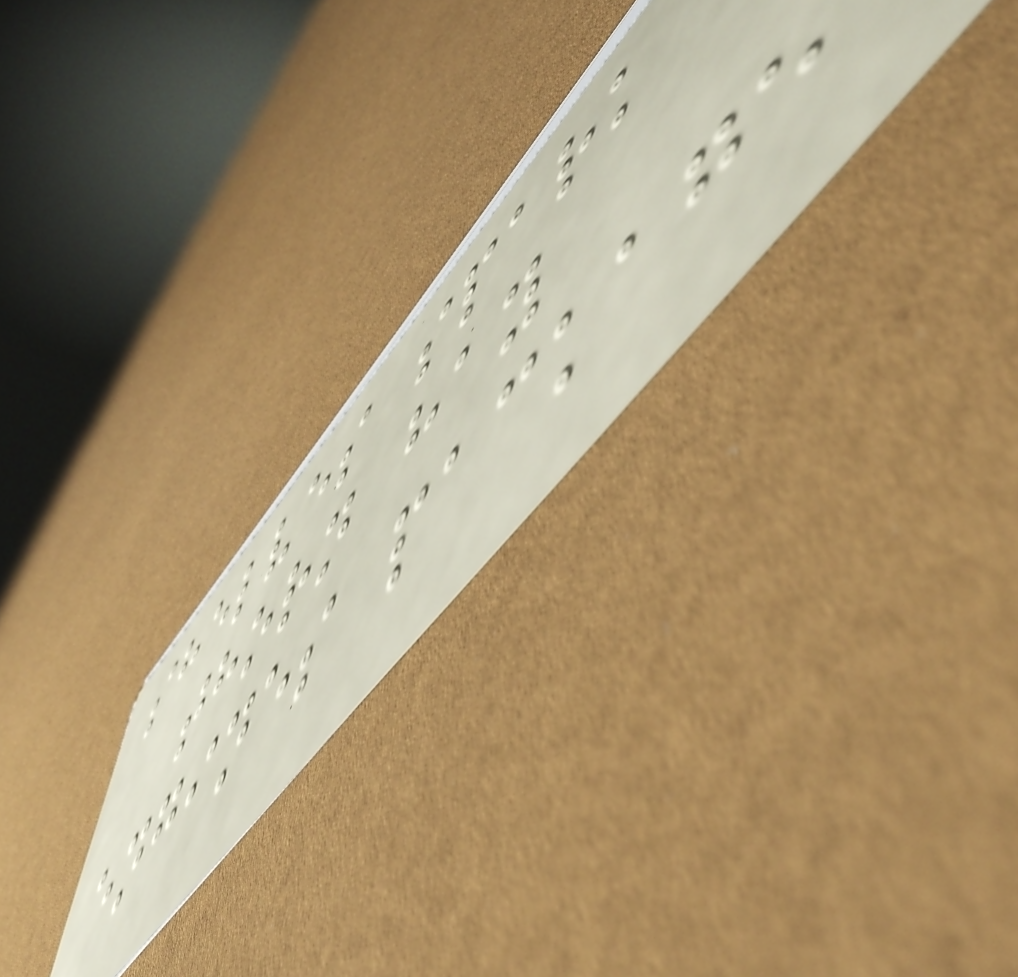shelves spark
thorn hay
engines package
